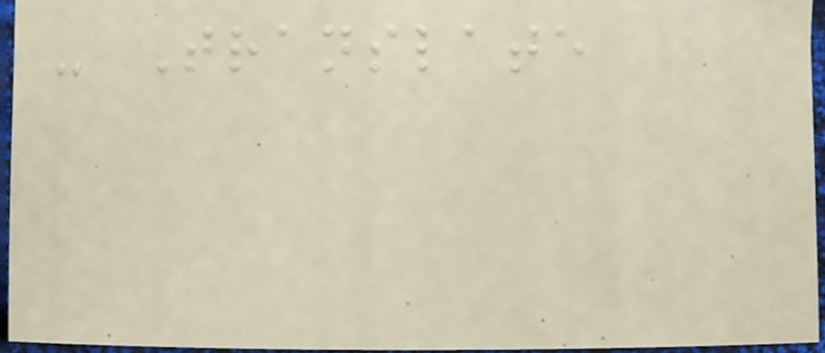- Translate
